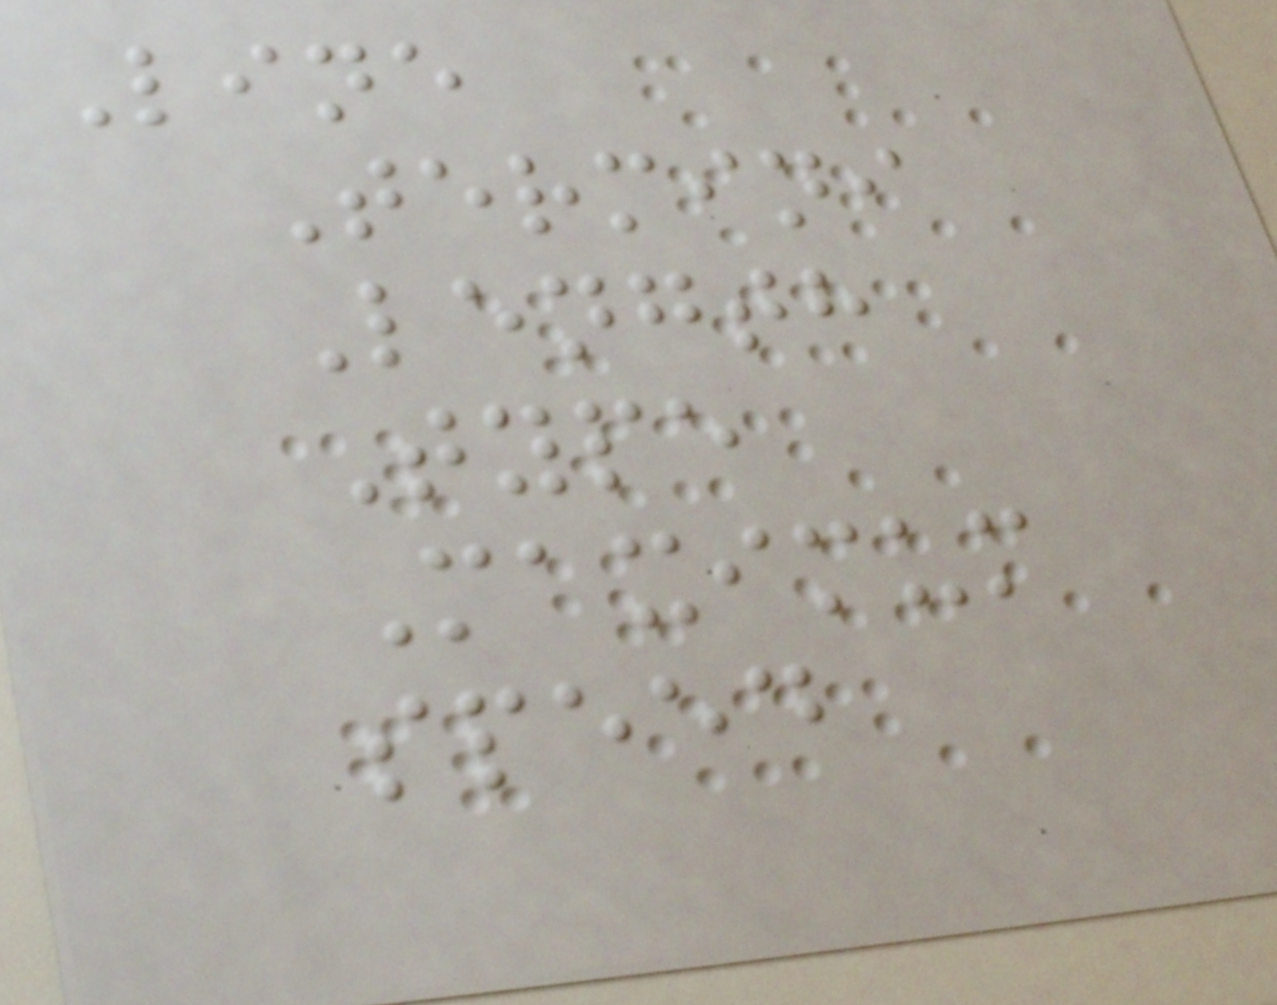Line
Termini
Length
Type
Maximum
speed
